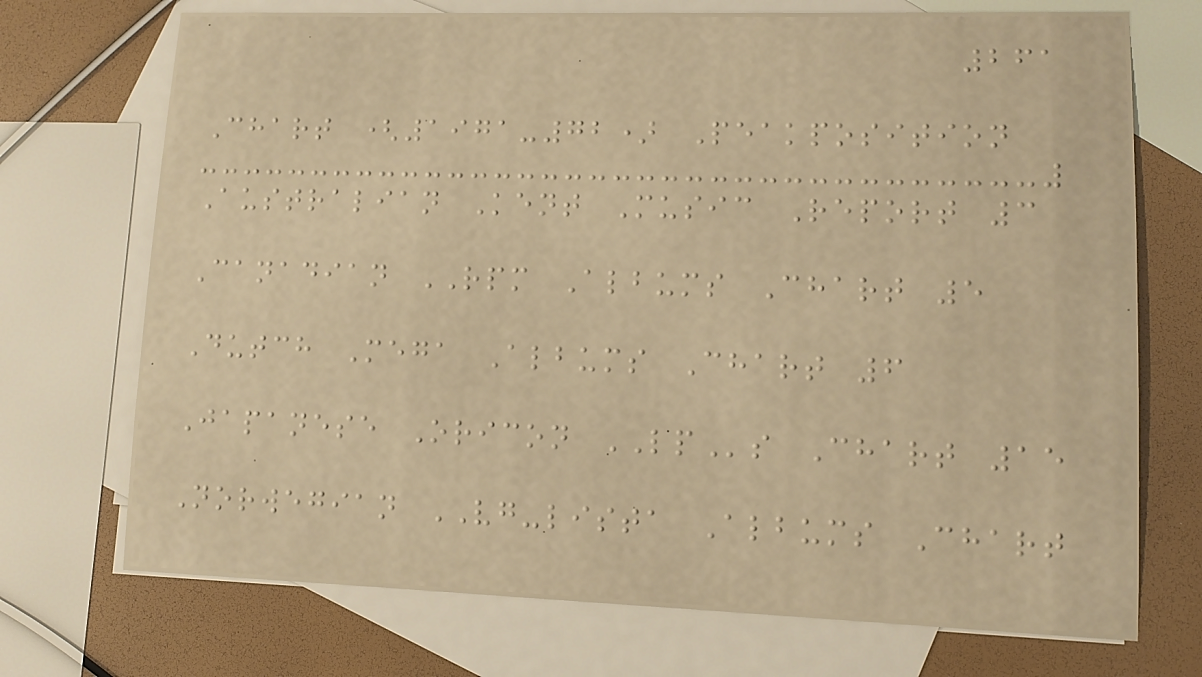261
Chart (1971-72) Peakposition
Australian Kent Music Report 3
Canadian RPM Albums Chart 5
Dutch Mega Albums Chart 6
Japanese Oricon LPs Chart 15
Norwegian VG-lista Albums Chart
